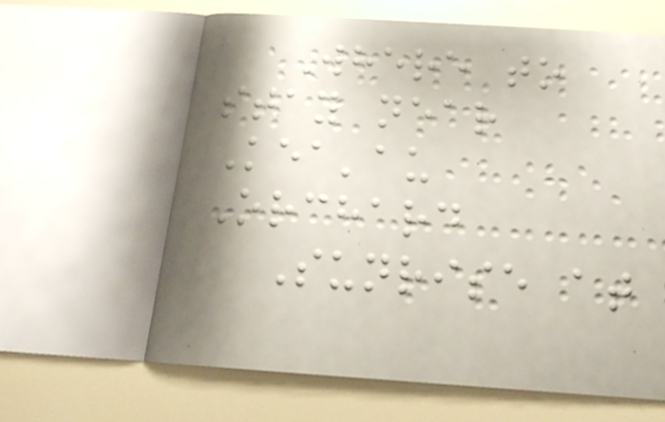Where to
stay near
Kea'au
Orchard
Sunrise at
